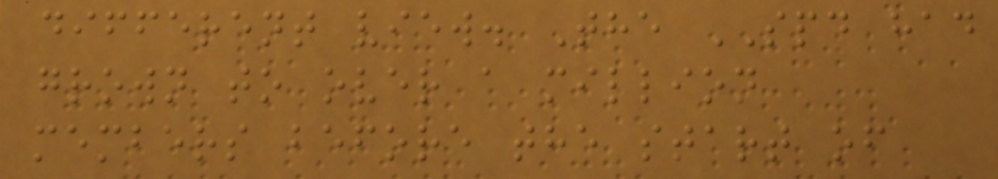different view. The SPD had
grown to over a million
members before the start of
